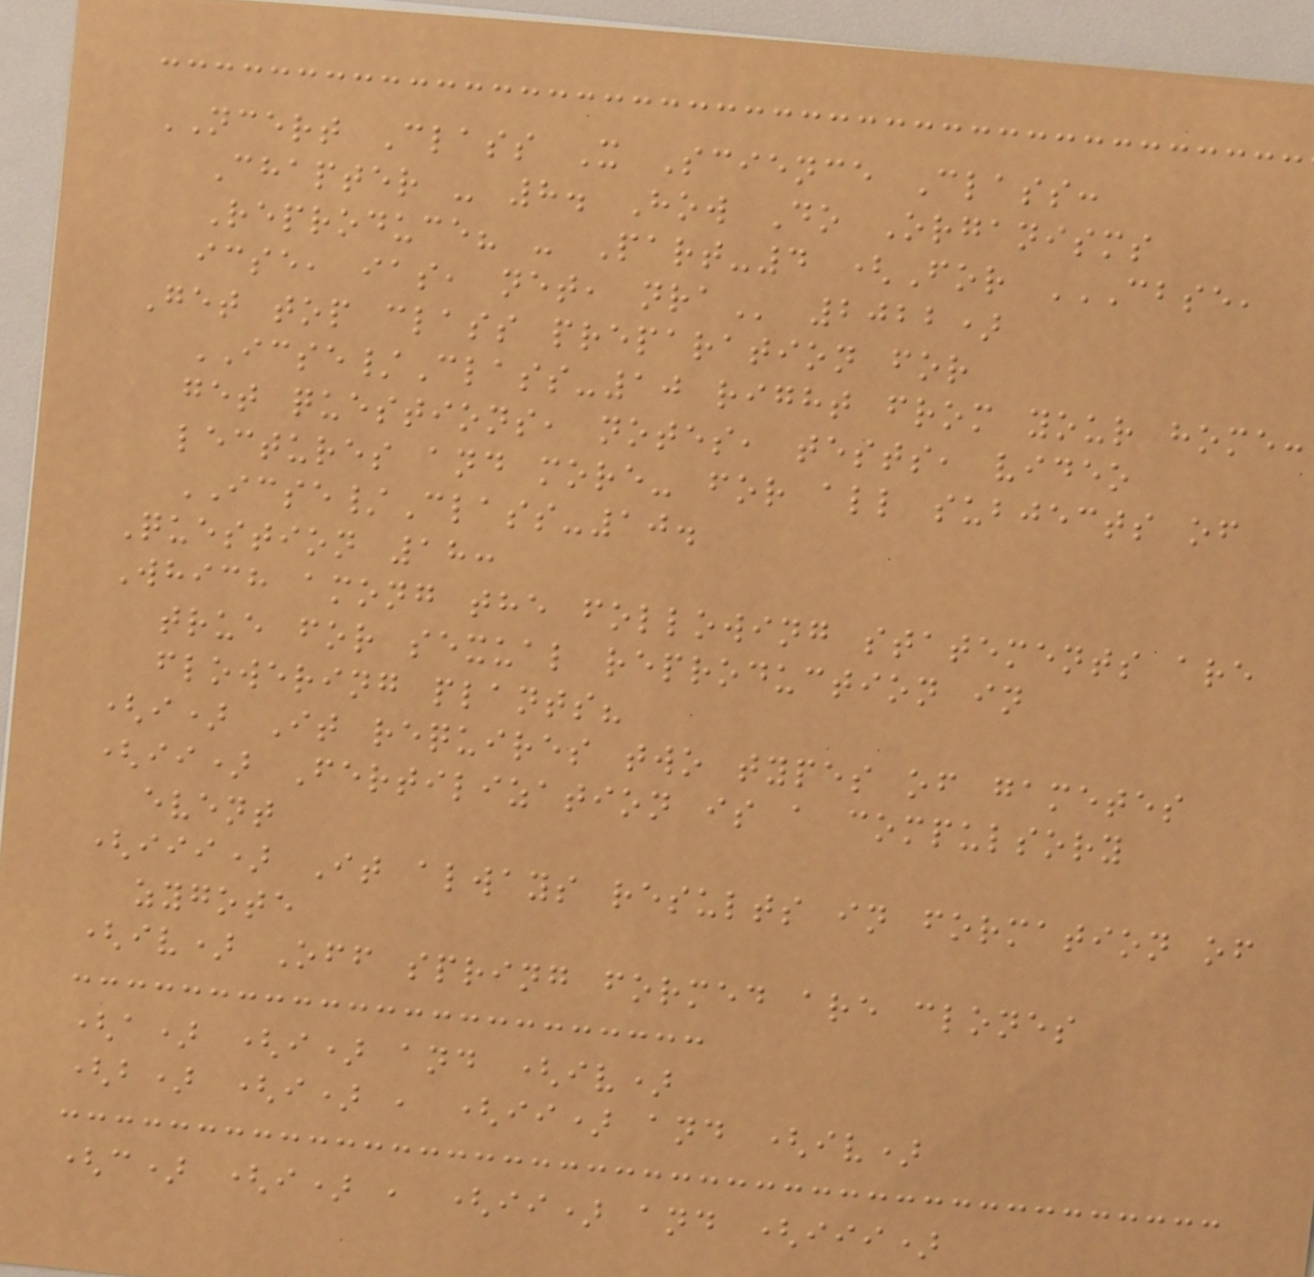NCERT Class X Science Class:
Chapter - 8. How Do Organisms
Reproduce? - Part-4 (For CBSE,
ICSE, IAS, NET, NRA 2022)
Get top class preparation for
ICSE/Class-10 right from your home:
get questions, notes, tests, video
lectures and more- for all subjects of
ICSE/Class-10.
Question 18:
Which among the following statements are
true for sexual reproduction in
flowering plants?
(i) It requires two types of gametes
(ii) Fertilization is a compulsory
event
(iii) It always results in formation of
zygote
(iv) Off spring formed are clones
(a) (i) and (iv)
(b) (i) , (ii) and (iv)
(c) (i) , (ii) and (iii)
